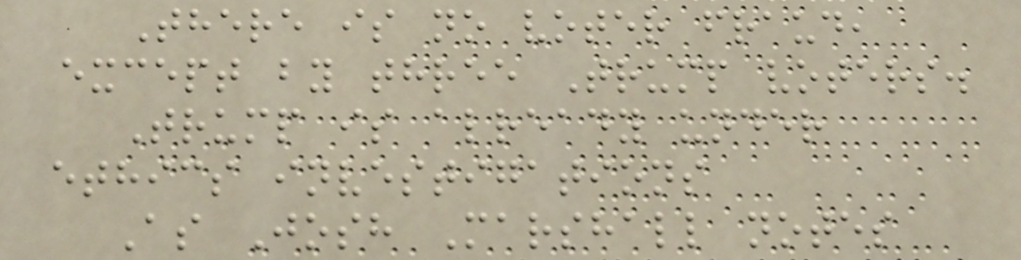There is no voter fraud,
except by three Trump voters.
Trump is already under
ethics investigations
As Josh Marshall notes
